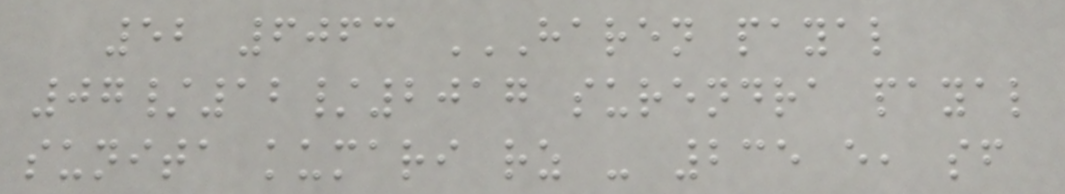52 6063 HAREN PAYAL
07/12/2017 SURENDRA PAYAL
SUNITA KUMARI RZ - 235 E, SF
